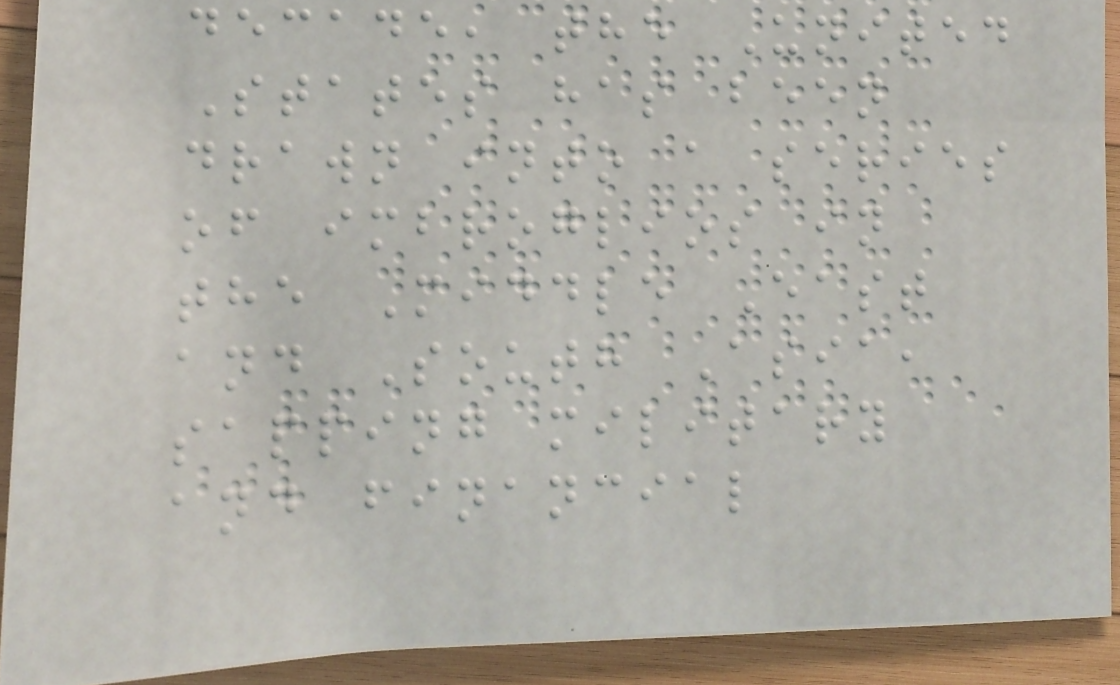decade, the United
States has been
drawn into a series
of imbroglios in
the Middle East
and South Asia,
sapping military
and financial
